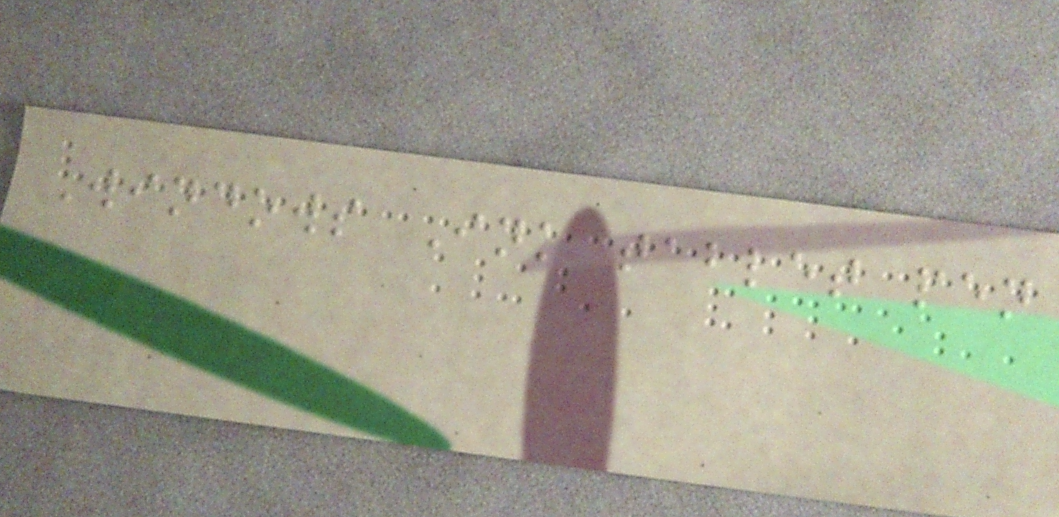Windows Ink tablet pen
